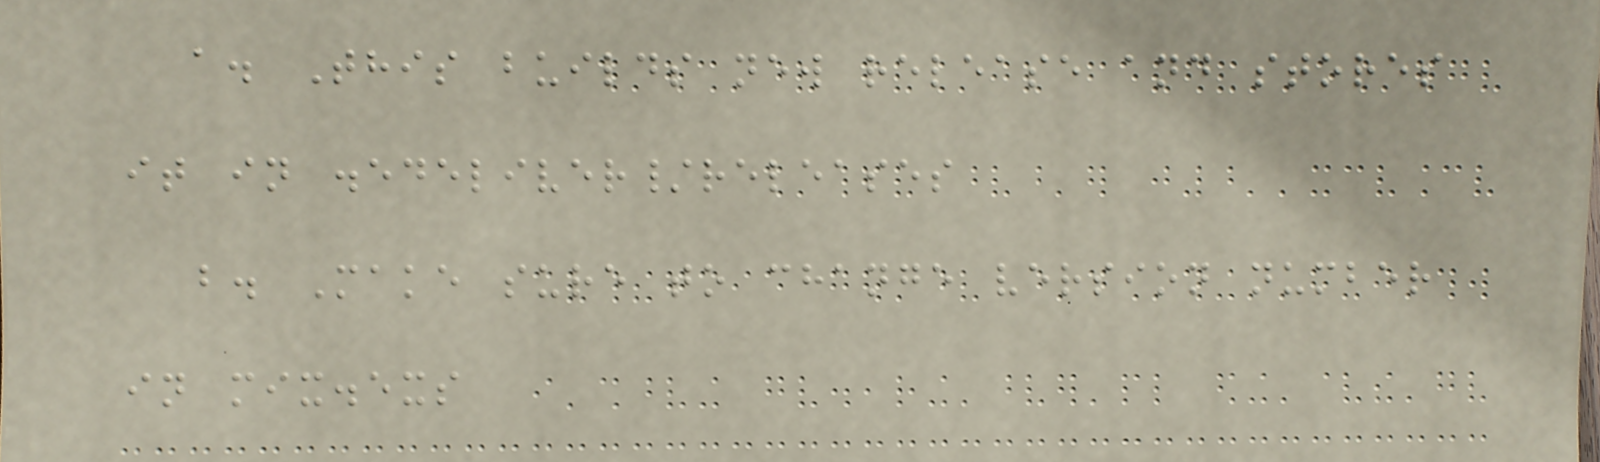a. This builds new release and stores
it in .edeliver/releases
b. Make sure to change version number
in mix.exs
